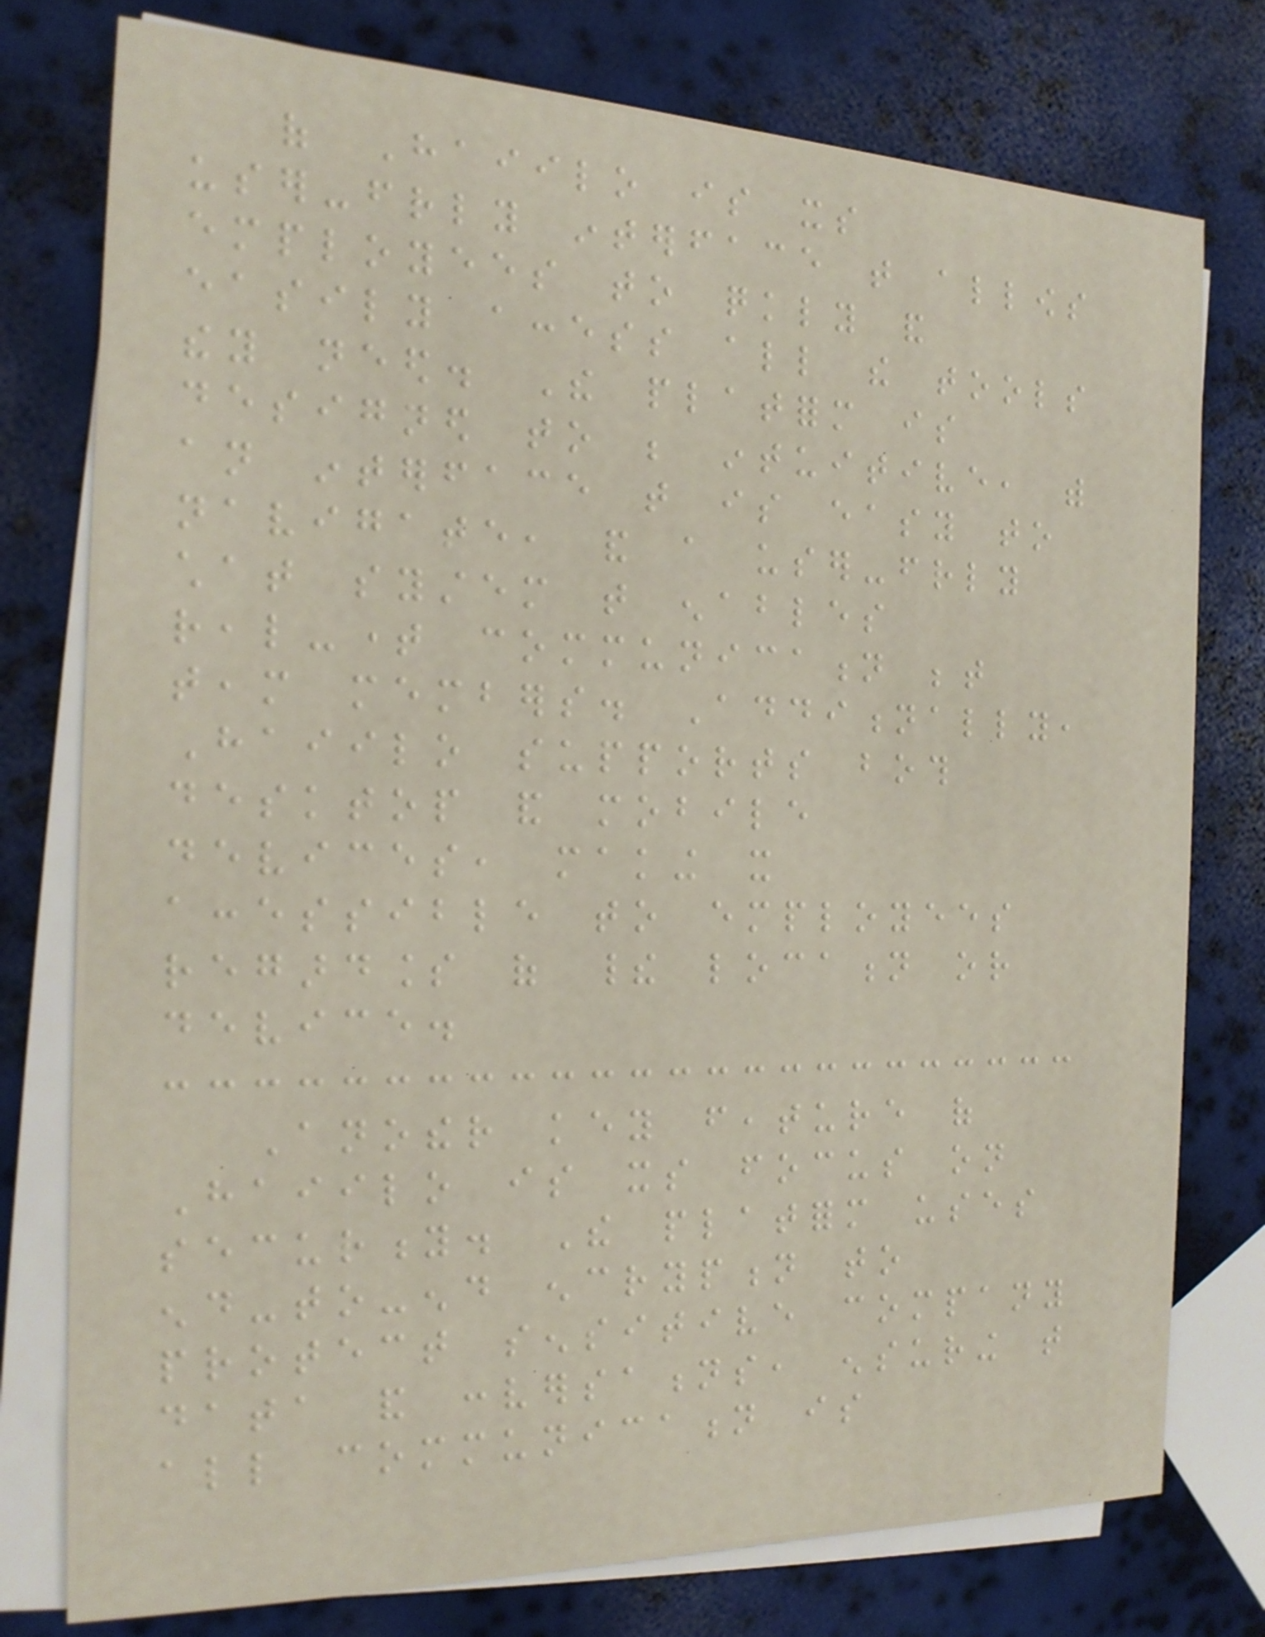of Haiilo is its
user-friendly interface that allows
employees to quickly and
easily access all the tools
they need. The platform is
designed to be intuitive, with
an interface that is easy to
navigate, and a user-friendly
chat system that enables
real-time communication between
team members. Additionally,
Haiilo supports both
desktop and mobile
devices, making it
accessible to employees
regardless of their location or
device.
Another key feature of
Haiilo is its focus on
security. The platform uses
end-to-end encryption to
protect sensitive company
data and conversations, ensuring that
all communication is
